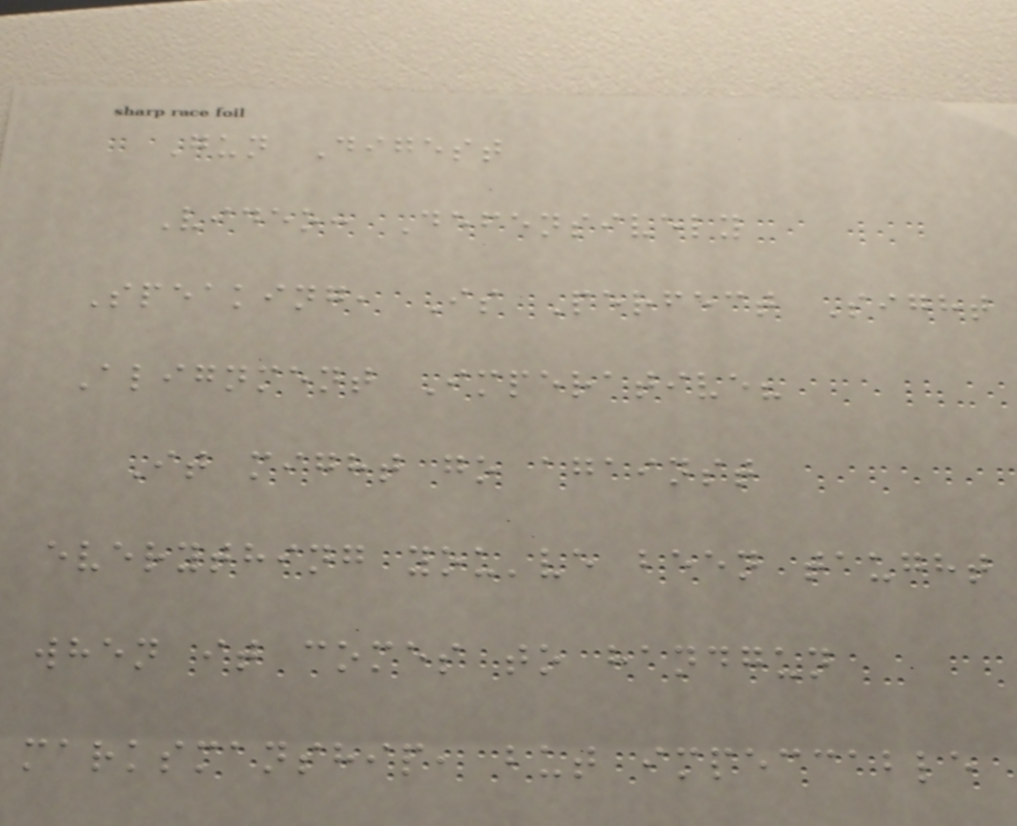Gun Digest
Video: Defensively
Speaking, Is Perfect Sight
Alignment Imperative?
It might go against
everything you've been taught
when it comes to handgun
marksmanship, but impeccable
